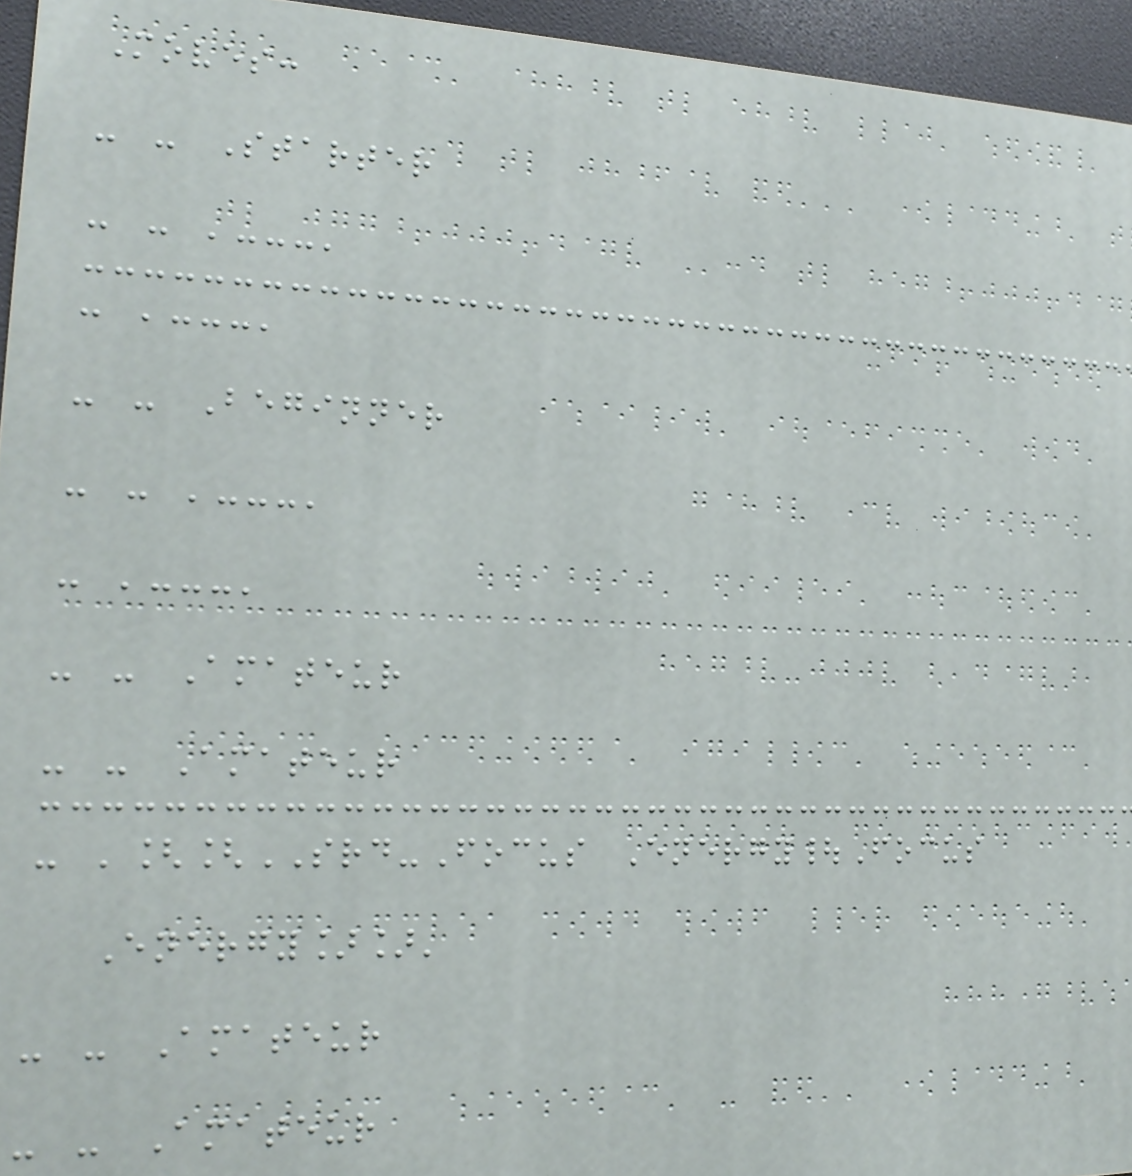Moves:
- - Starter
- - '---'
- '---'
- - Beginner
- - '---'
- '---'
- - Amateur
- - Amateur
- '[[SRD-Focus Energy|Focus
Energy]]'
- - Amateur
- - Amateur
